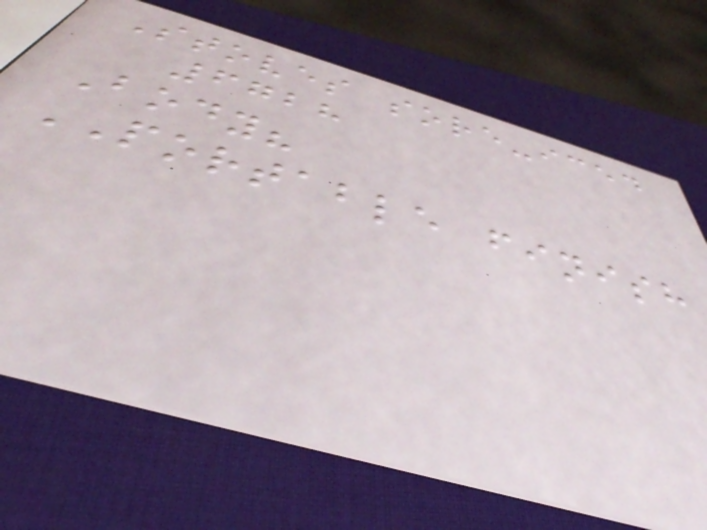Stoves sore-iced
6728
Body?
PORTABLE finish
